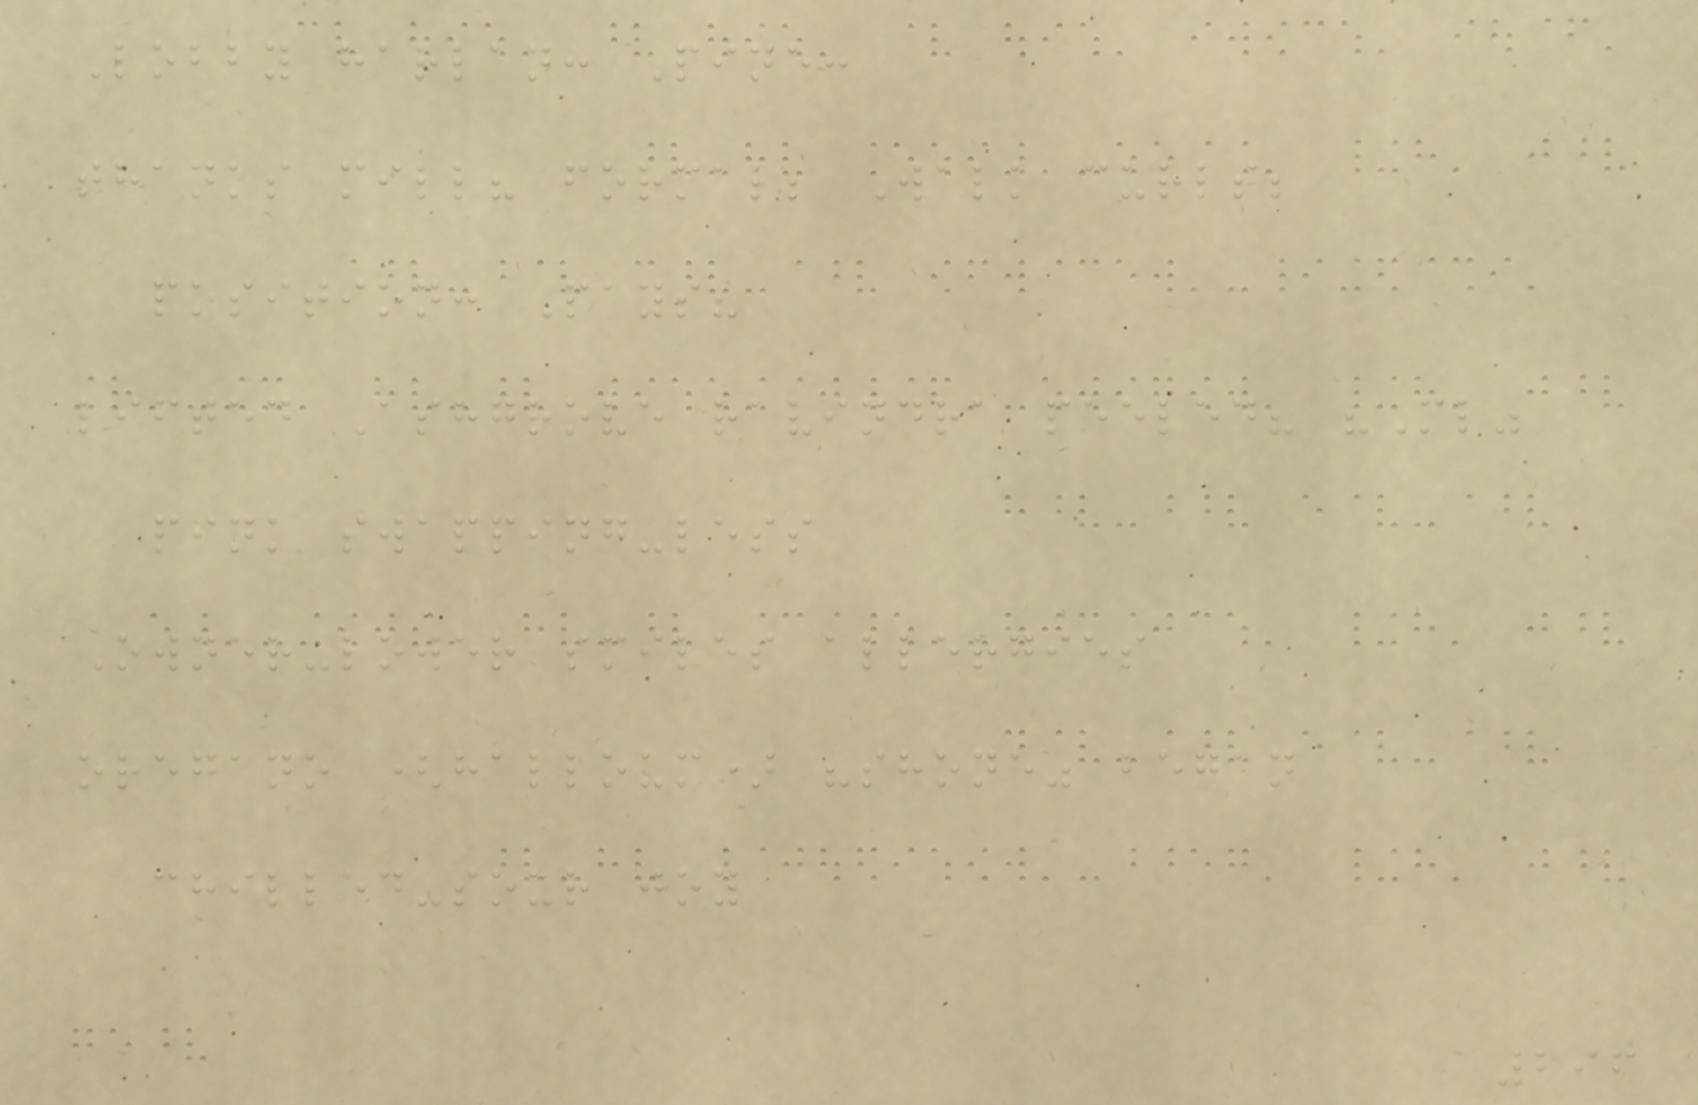Lobby harlan: Pine:
thanks mill? formal; Walk curls;
position: Pays?
lifted Ashgrove ravindra peeled? "Ml"
pink swapping-less
Owner-lower smiles allergies
oregano (halloum) "shone" began
chilled-sour joy
296
